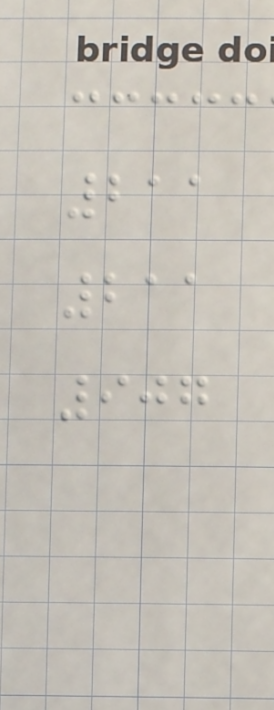211
211
907
